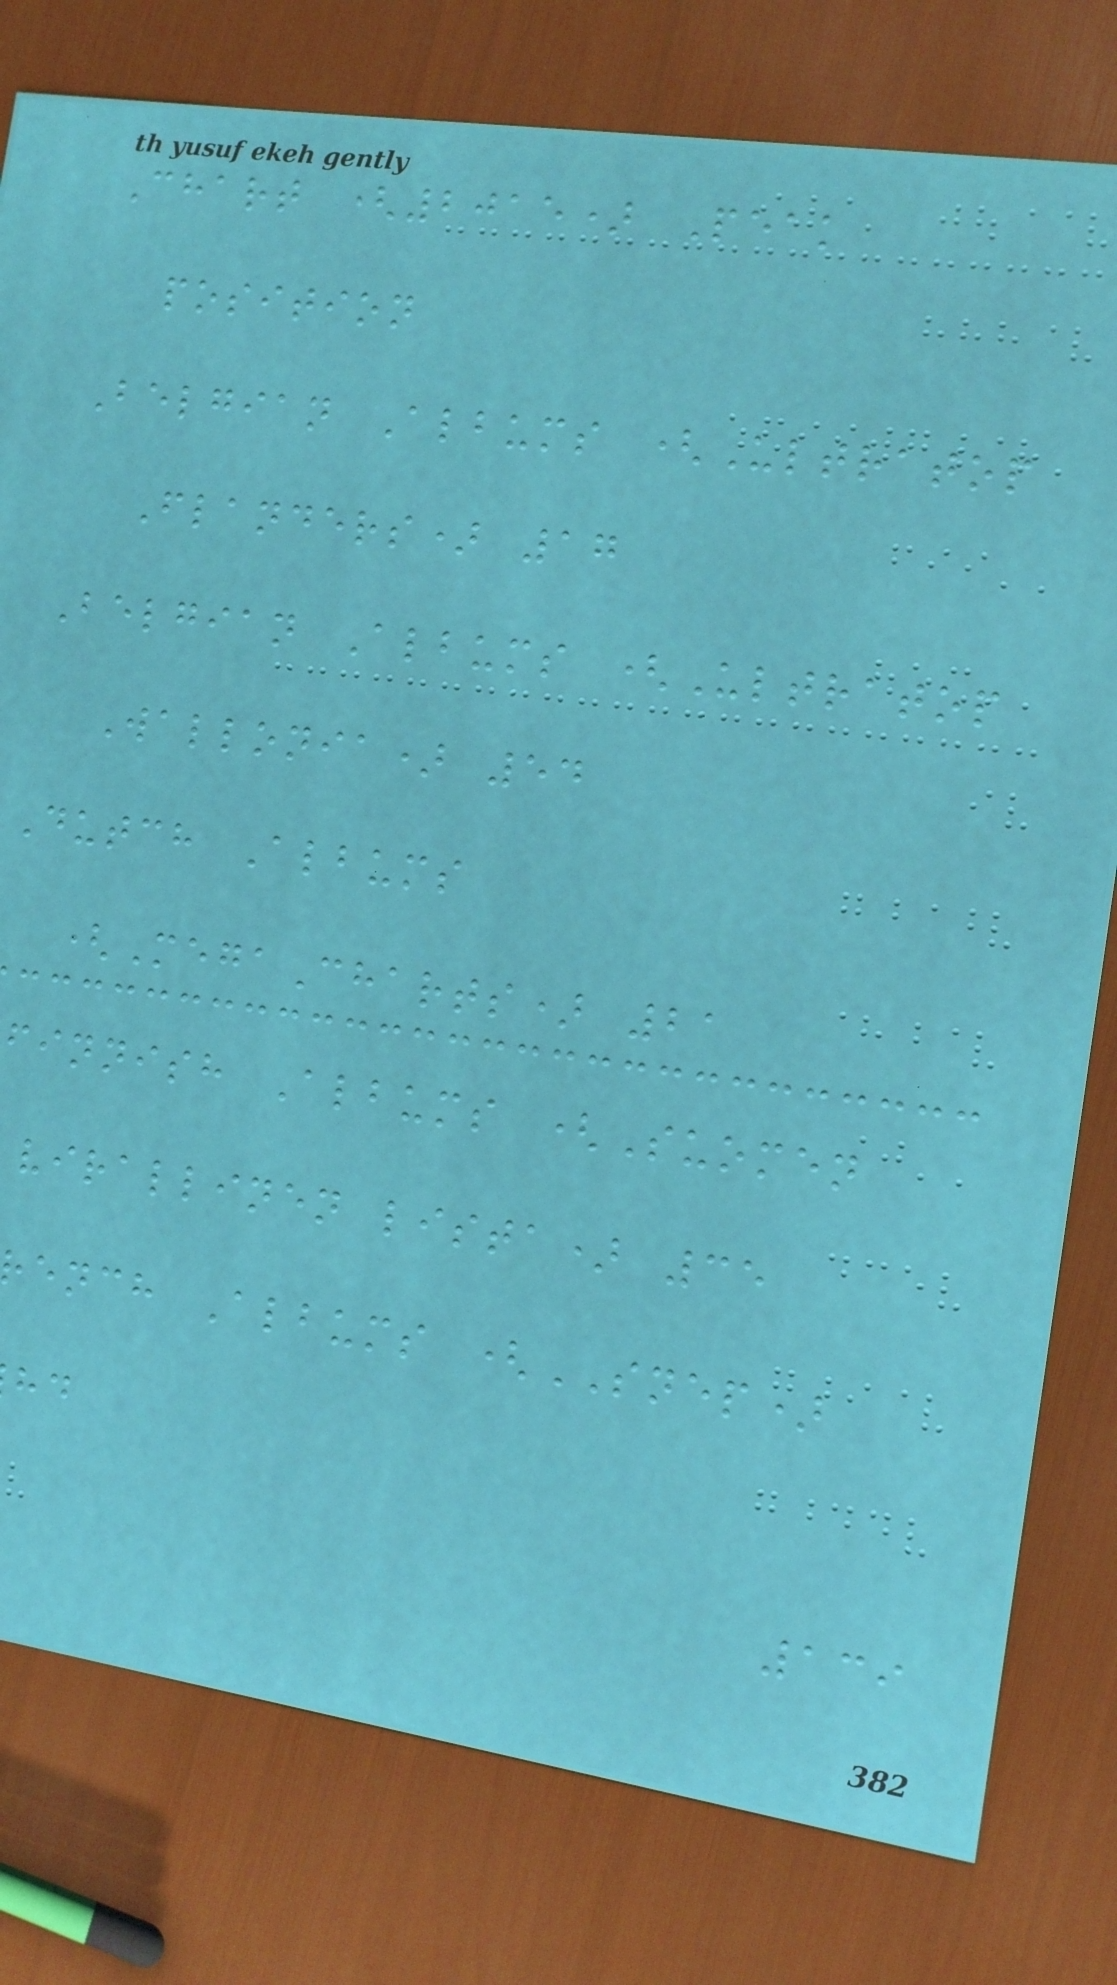Chart (2015) Peak
position
Belgian Albums (Ultratop
Flanders) 17
Belgian Albums (Ultratop
Wallonia) 54
Dutch Albums
(MegaCharts) 21
finnish Albums (Suomen
virallinen lista) 35
ench Albums (SNEP)
139
